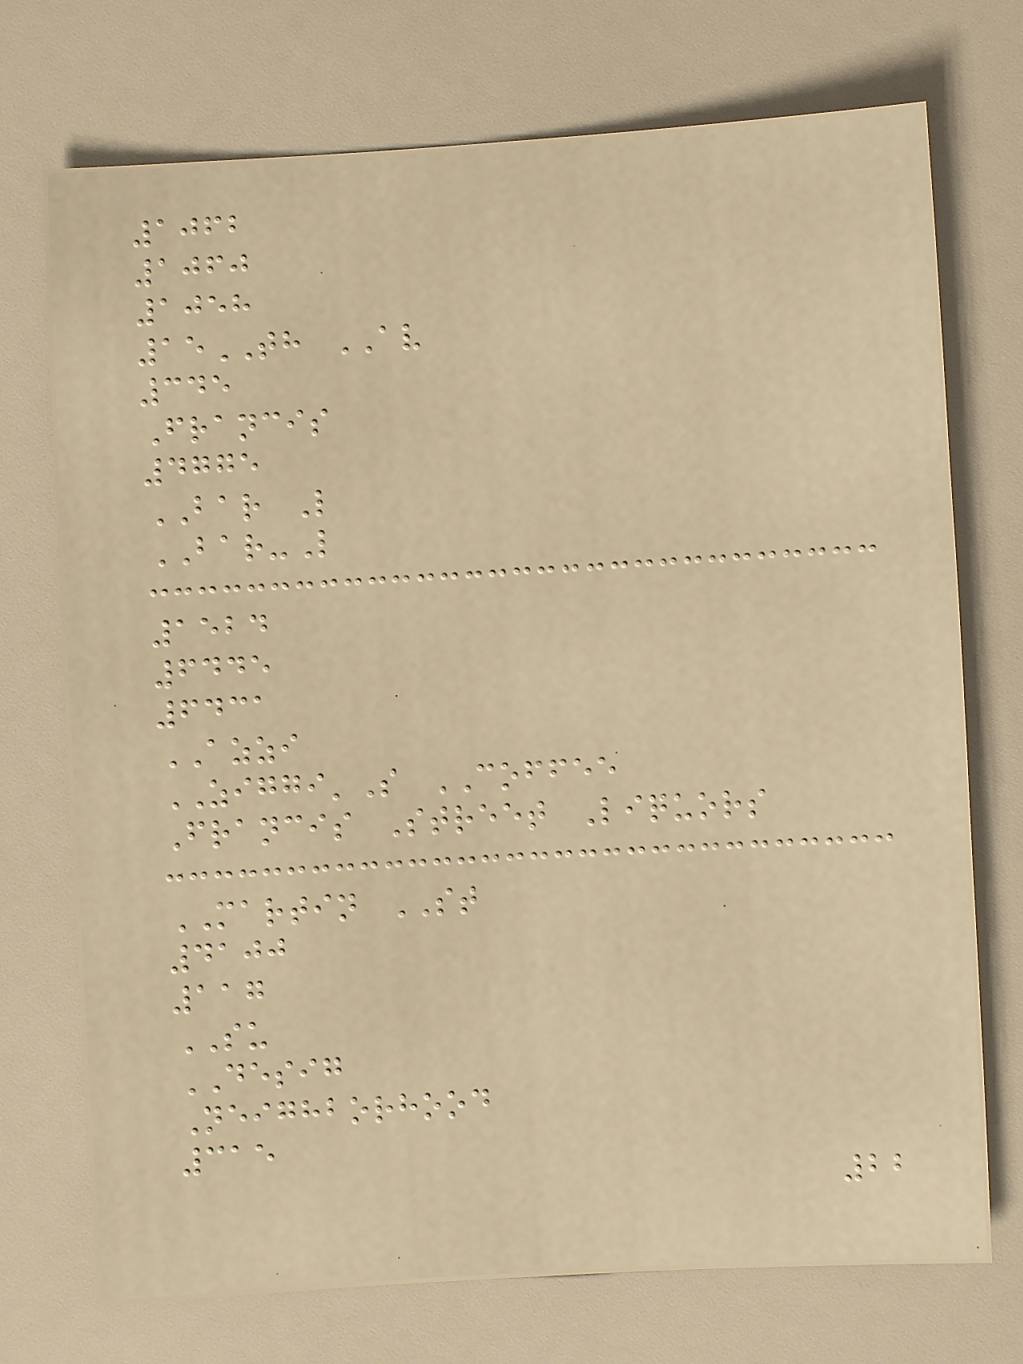1062
1060
1058
15TH AV
345
Francis
4775
BAR L
BAR-L
1524
6445
6431
AZZI
ZIGGI'S COFFEE
Francis Street Liquors
MARTIN ST
4100
117
SU
DESIG
Neighborhood
315
22
